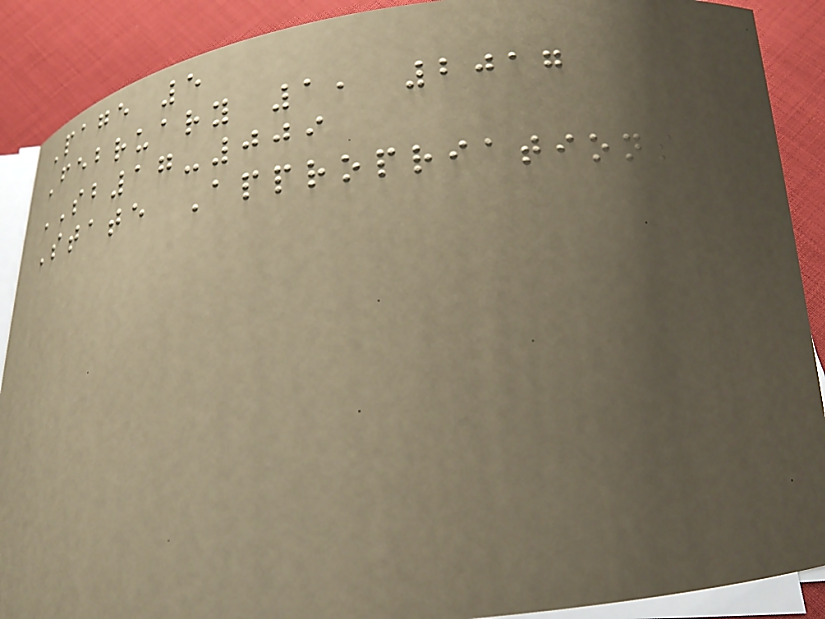Page 5
February 1, 2017
SB17-009
State Appropriations
